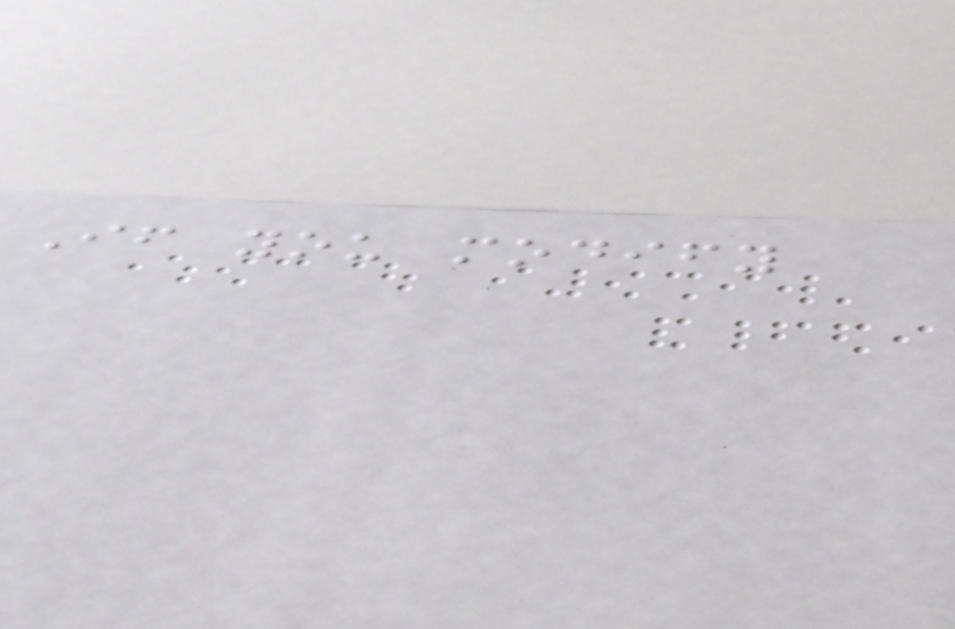If you modify
